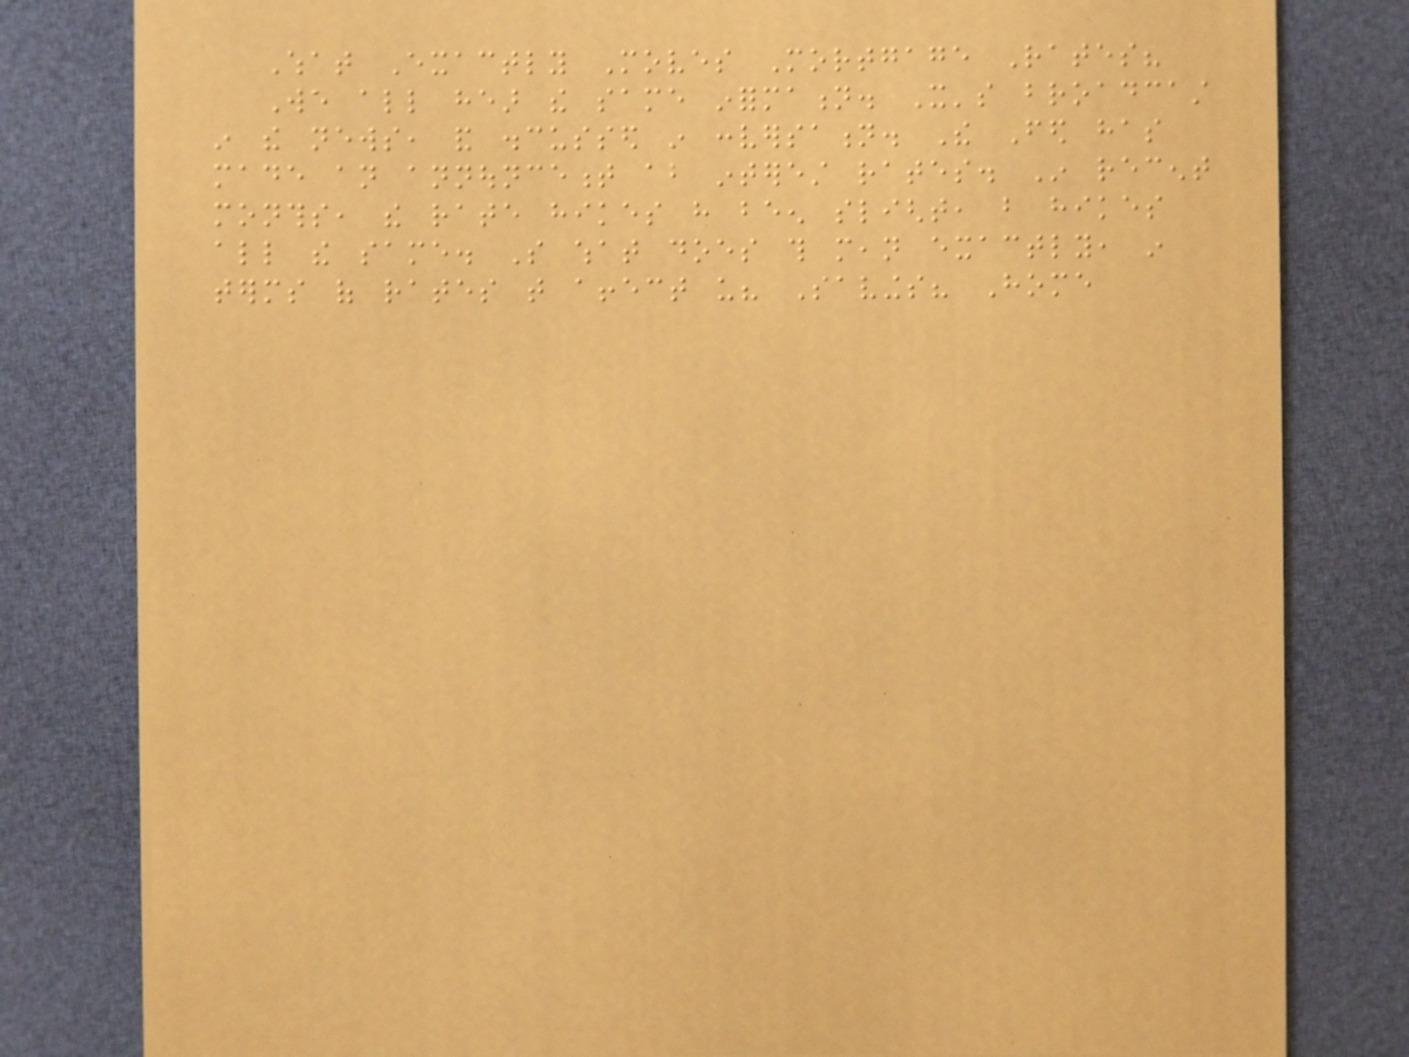What Exactly Moves Mortgage Rates?
We all hear the same information. It's broadcast
in the news, and discussed in conversation. The Fed has
made an announcement about interest rates. In recent
months, the rate hikes have been slight, but hikes
all the same. So what does this mean exactly, in
terms of rates that affect us? Savings? Home
